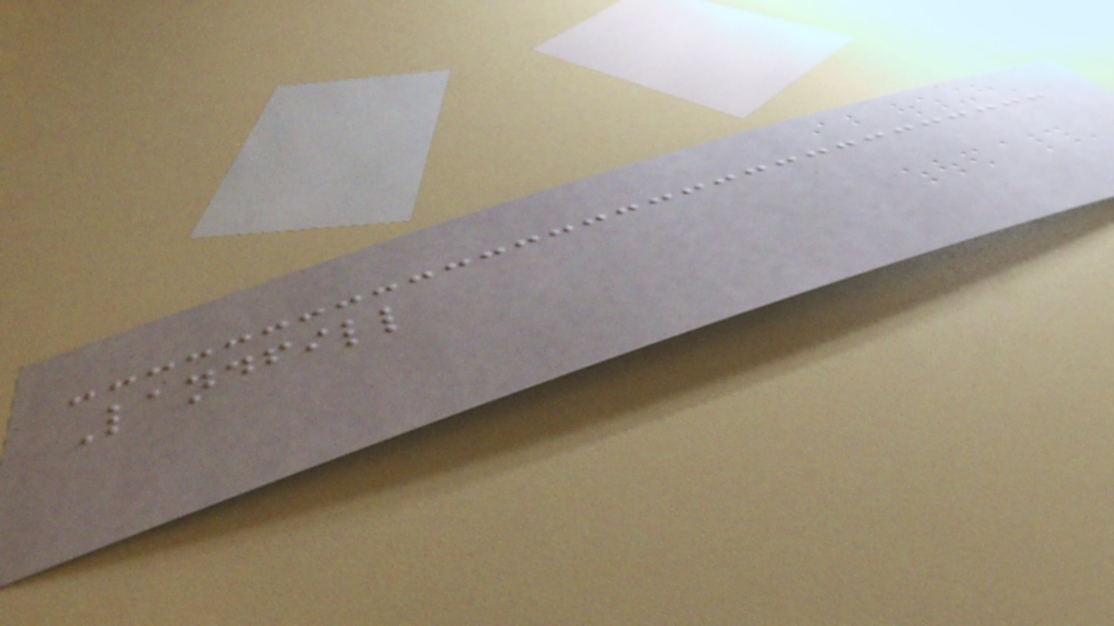Landfill
